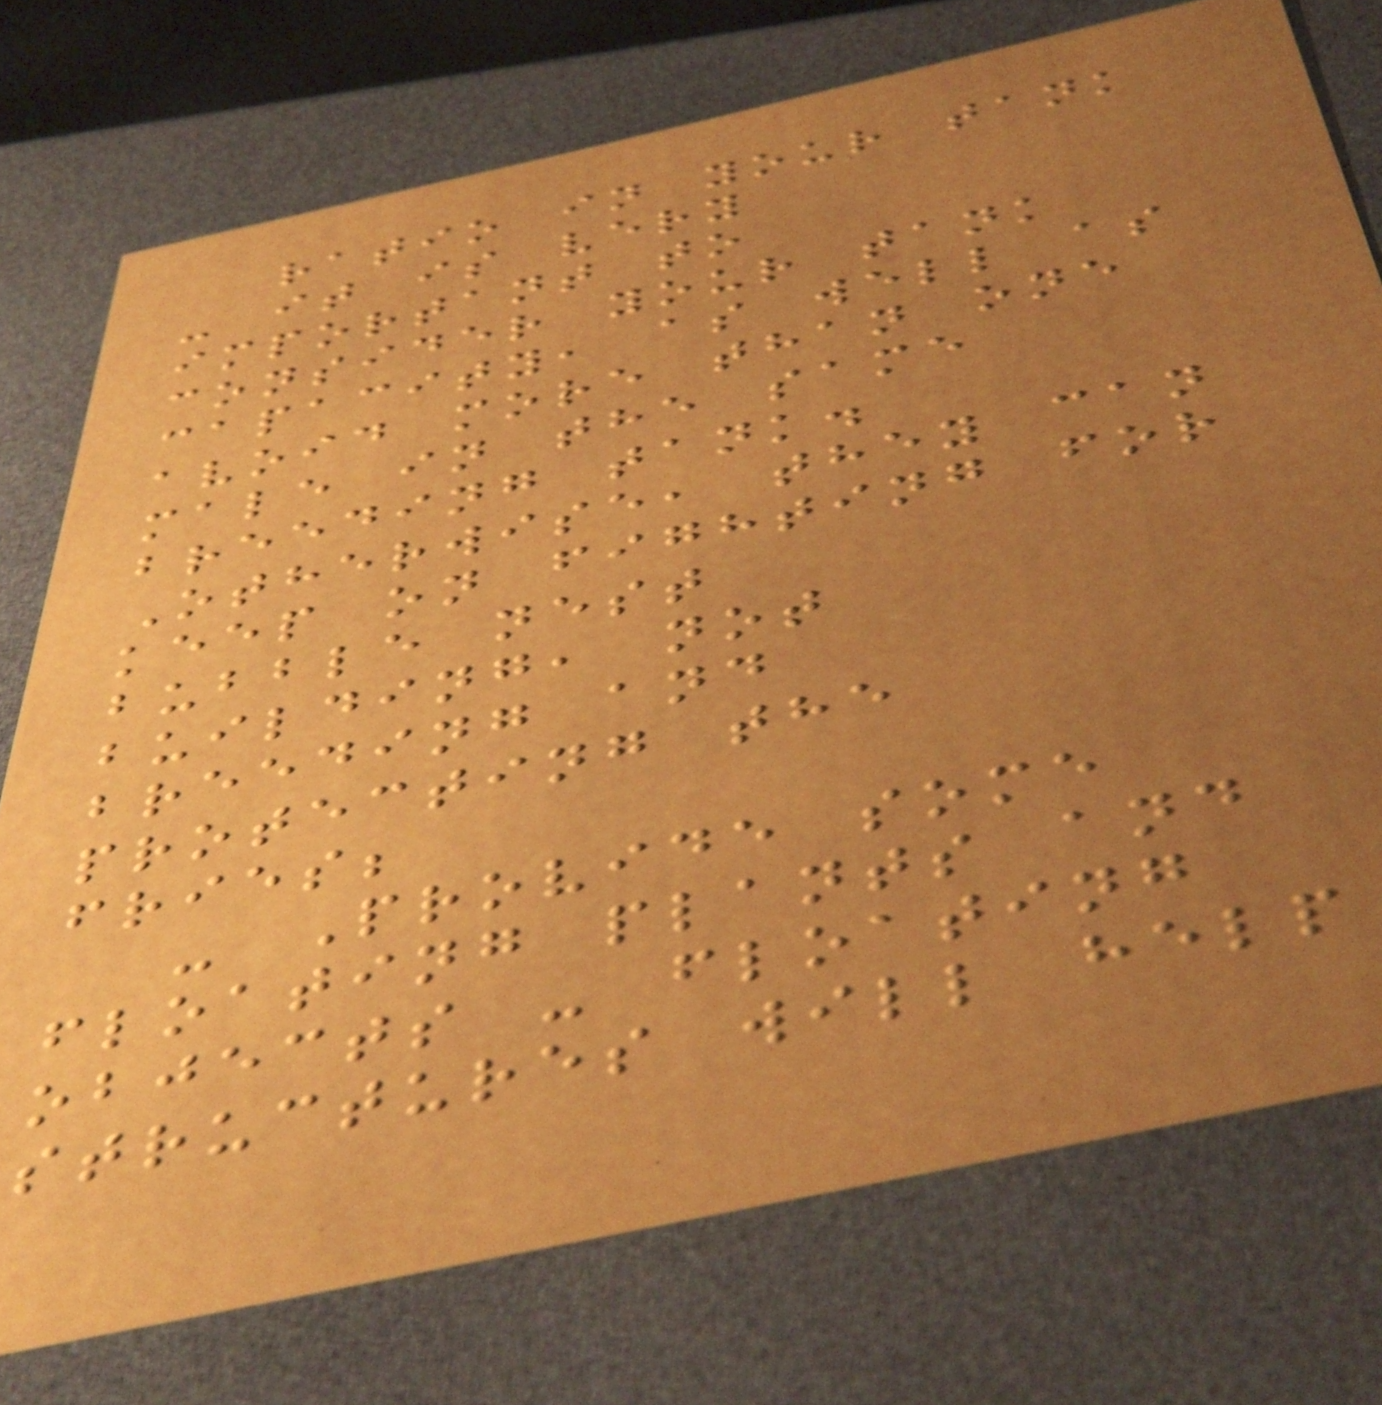ratio in your tank
- it is very
important to
consider your tank
capacity, as well as
avoid more than one
male in the same
breeding tank.
Otherwise, they can
keep on fighting for
bubble nest
building, not
breeding and
protecting the
fries;
- Provide some
floating plants and
objects - floating
structures will help
